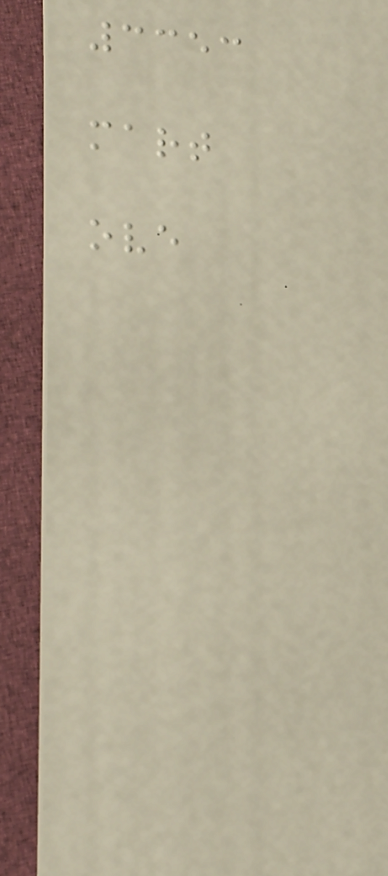3353
mart
ove
